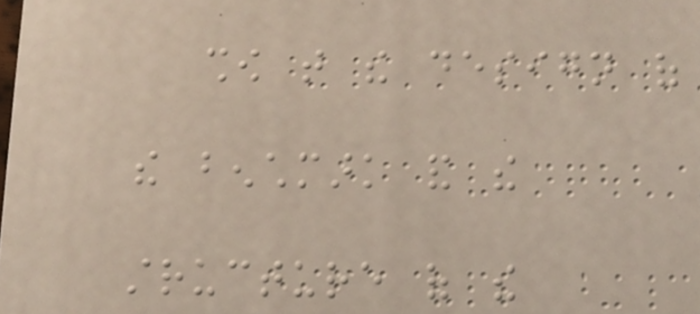show that the design of
the benchmark and the
structure of the
